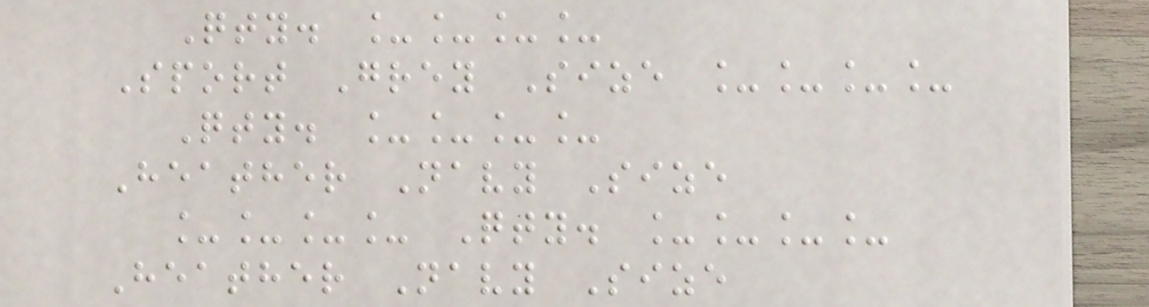Qty. ____
Sport Grey Size ____
Qty. ____
Heather Navy Size
____ Qty. ____
Heather Navy Size
